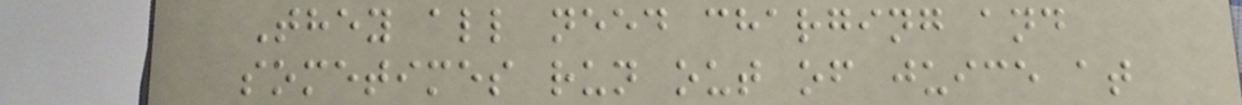They all need charging and
sometimes run out of juice at
